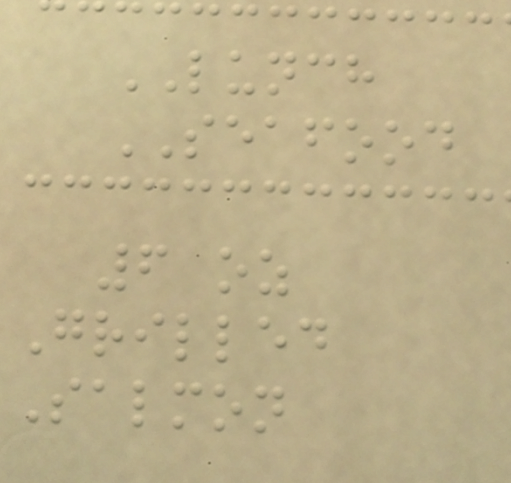LUNCH
SEAFOOD
6 oz
Grilled
Salmon
